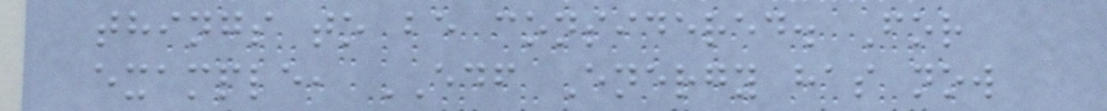things to be considered. For
example, EDF Energy has now
